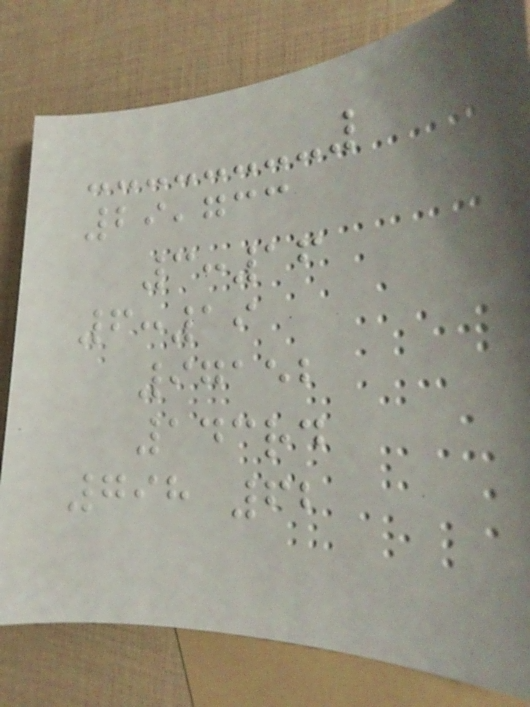29,733
3:16
6:19
97152
143rd
798 62
